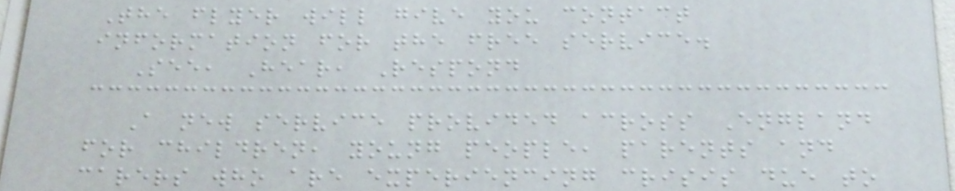The flyer will give you contact
information for the free service.
See, Hear, Respond
A new service provided across England
for children, young people, parents and
carers who are experiencing crisis due to
